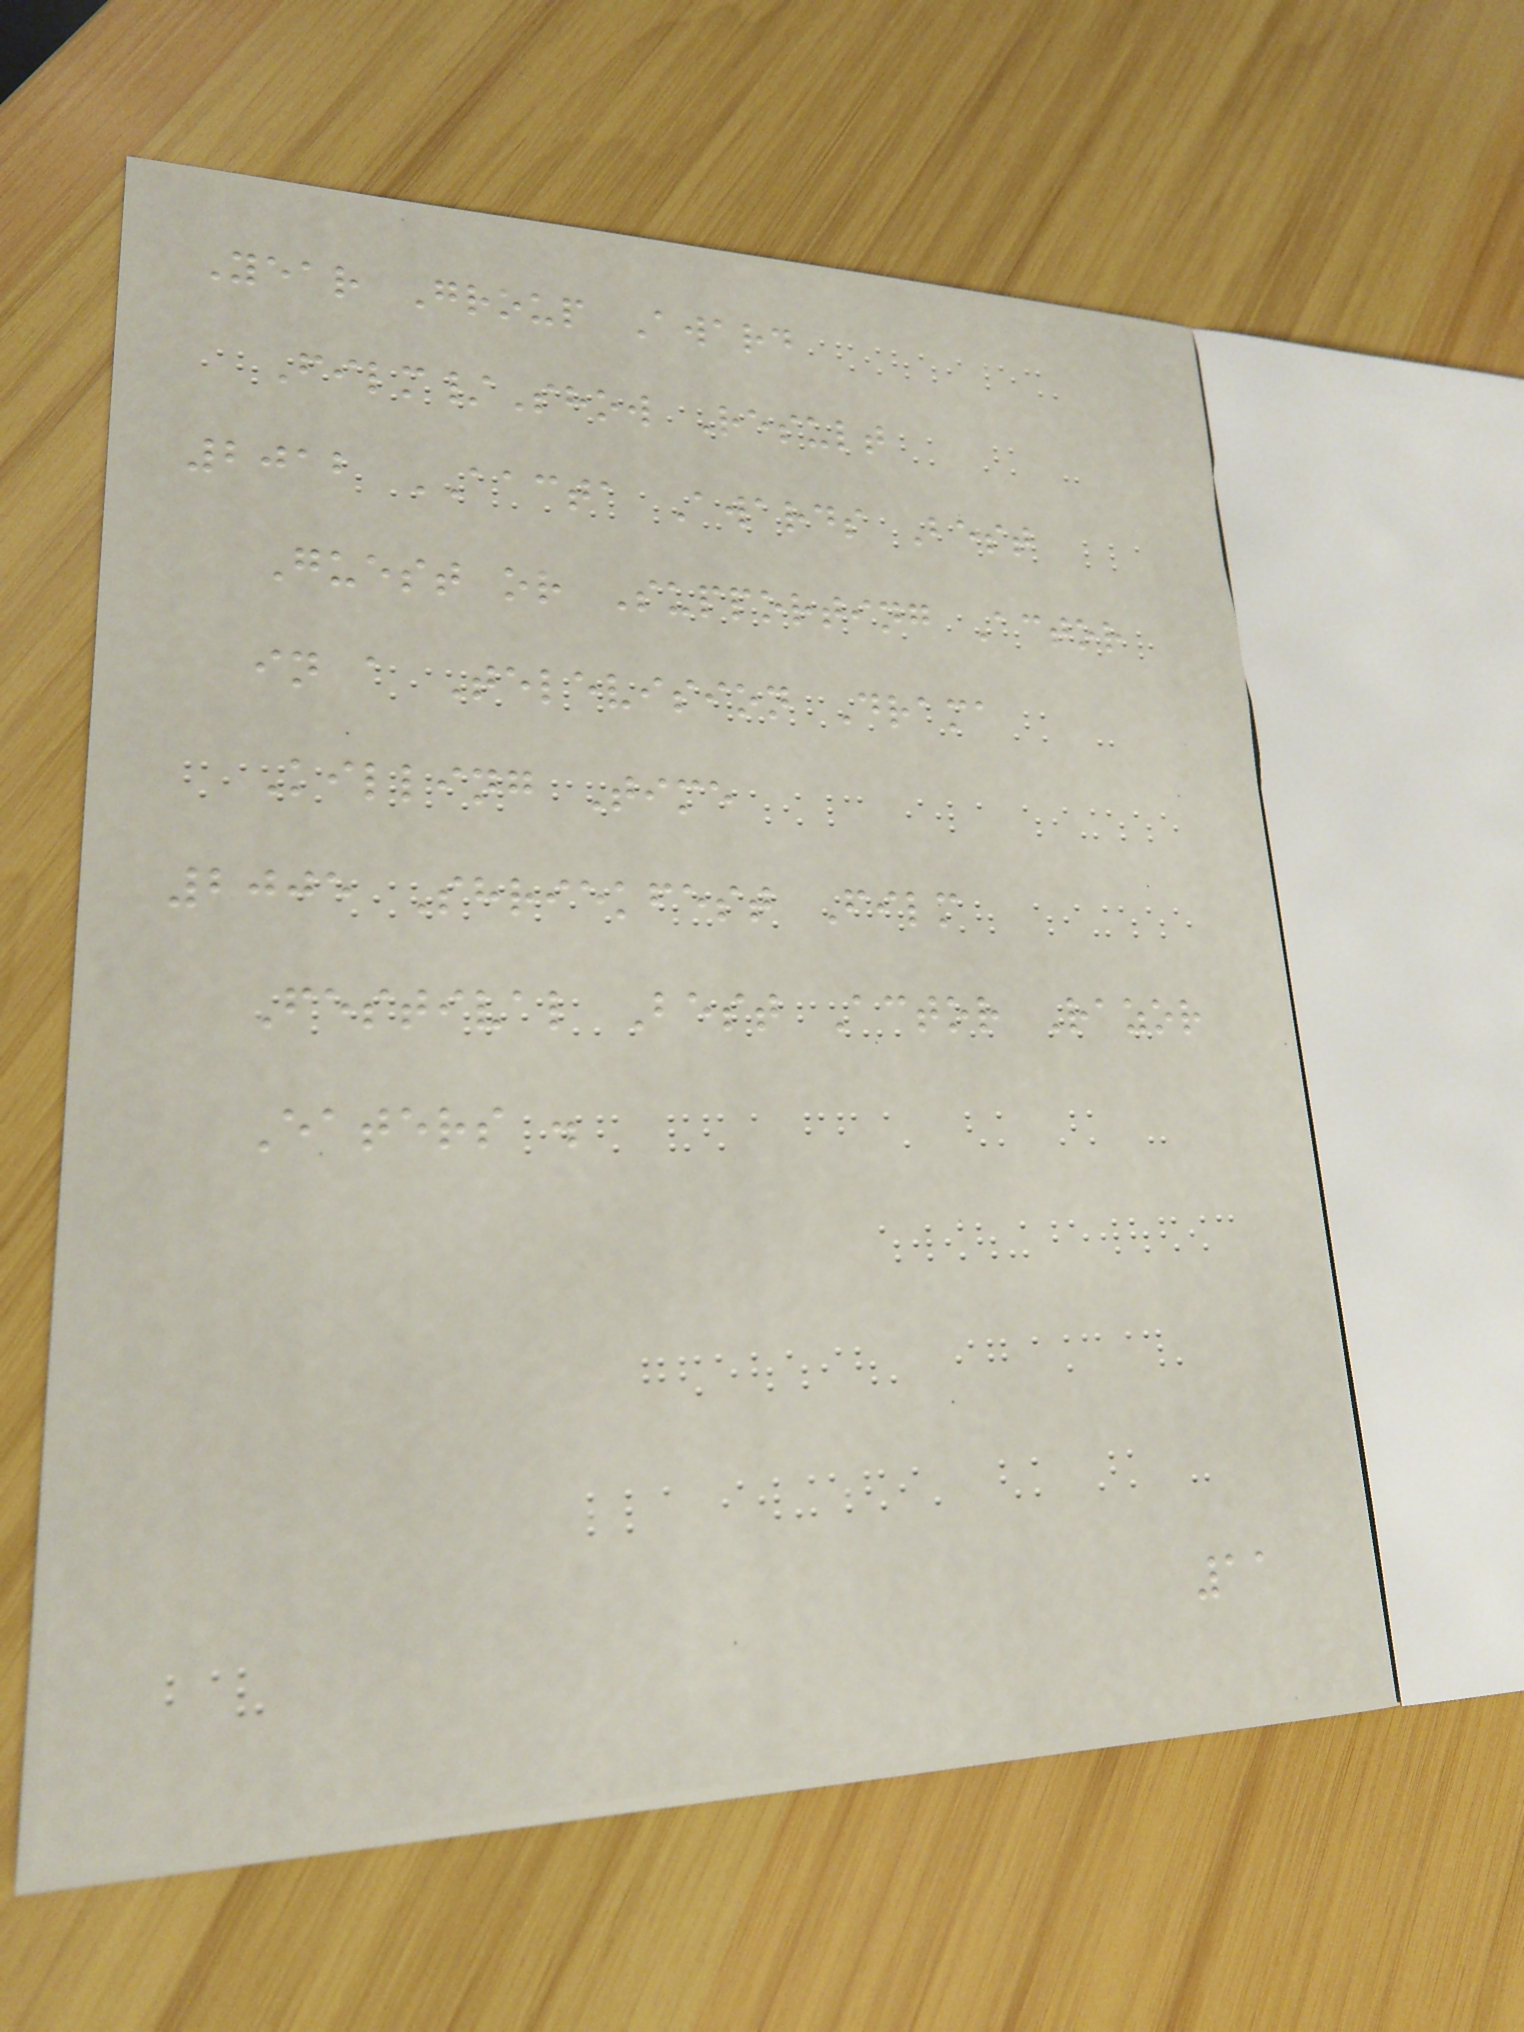Year Group Award
Film/Show Result
2012 AACTA Awards Best
Guest or Supporting Actor
in a Television Drama
Killing Time
2005 Shriekfest Film
Festival Best Actor Razor
Eaters .
11
